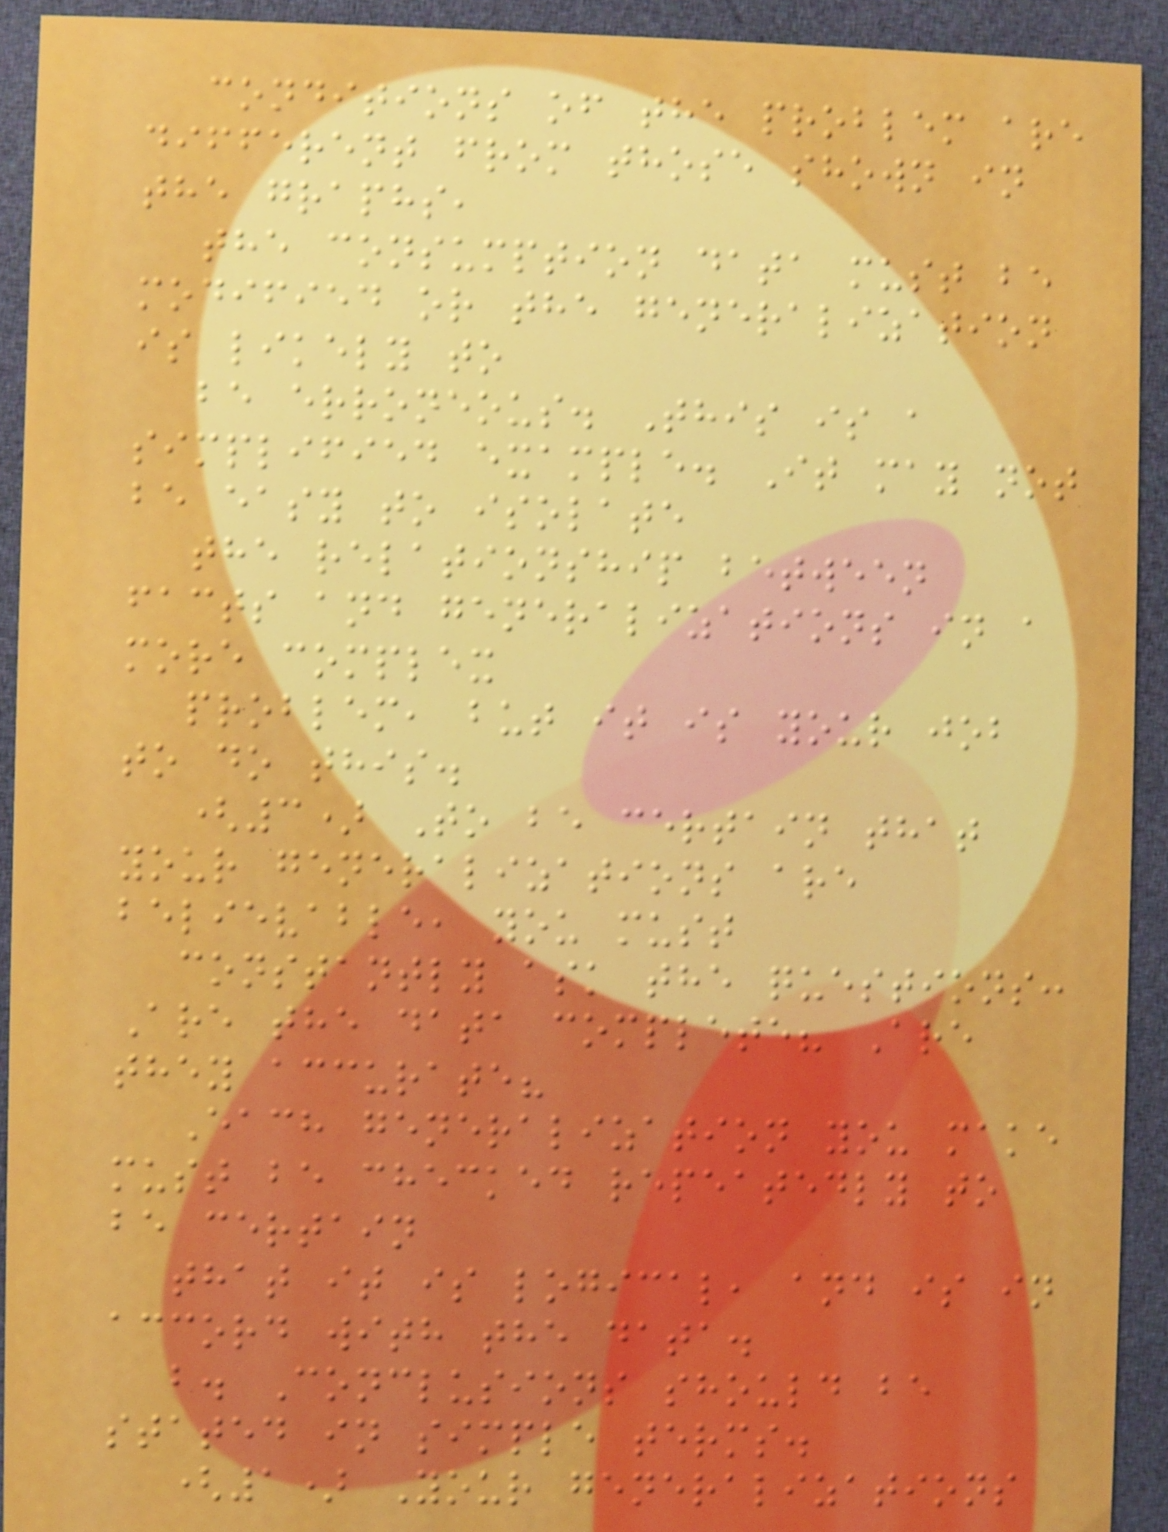conditions of the problem are
different from those shown in
the graphs,
the consumption data must be
modified or the generalization
is likely to
be erroneous. This is a
simplified example. It may not
be easy to isolate
the relationship between
facts and generalizations in a
more complex
problem, but it is your job
to do this.
(3) To be certain that
your generalizations are
believable, you must
constantly ask the questions:
Are the data complete? Are
they accurate?
Each generalization you make
must be checked repeatedly to
be certain
that it is logical, and is in
accord with the data.
b. Conclusions should be
stated in simple terms.
(1) Your generalizations
